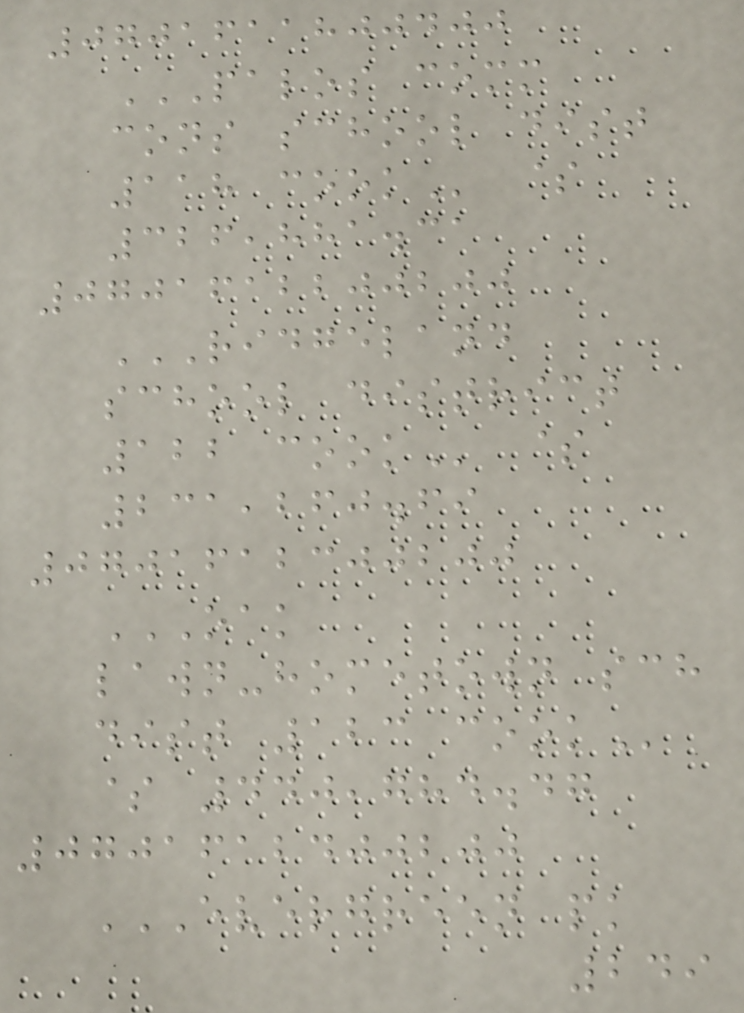0701611800400
PALOS COMM
CONS SCHOOL DIST
118 COOK $
326,881.31
0701612200200
RIDGELAND
SCHOOL DISTRICT
122 COOK $
231,260.69
0701612300200
OAK
LAWN-HOMETOWN SCH
DIST 123 COOK
$ 440,784.47
0701612400200
EVERGREEN PK
249
